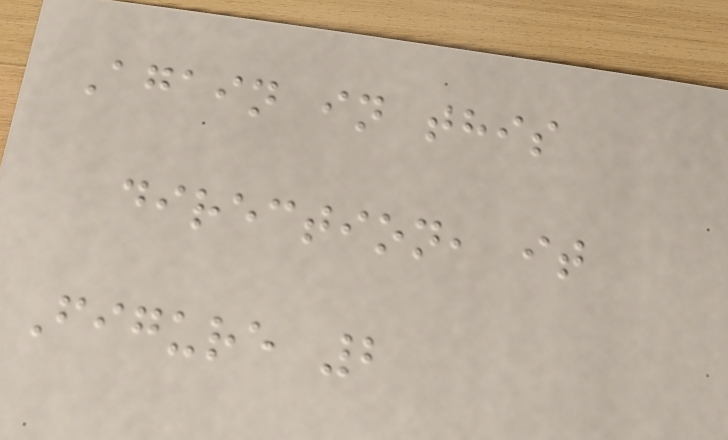Again in this
direction, it
Figure 2
